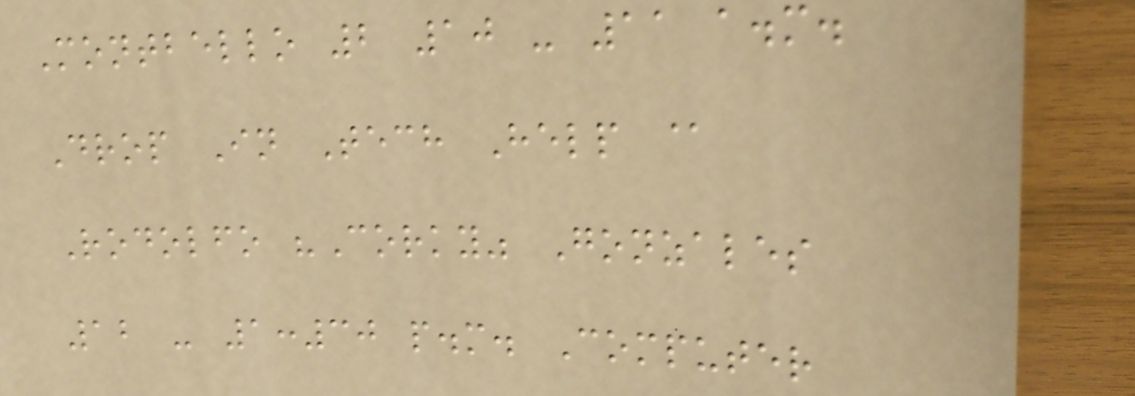Montbello 2 10 - 11 a.m.
Drop In Tech Help @
Rodolfo "Corky" Gonzales
12 - 1:30 p.m. Computer
